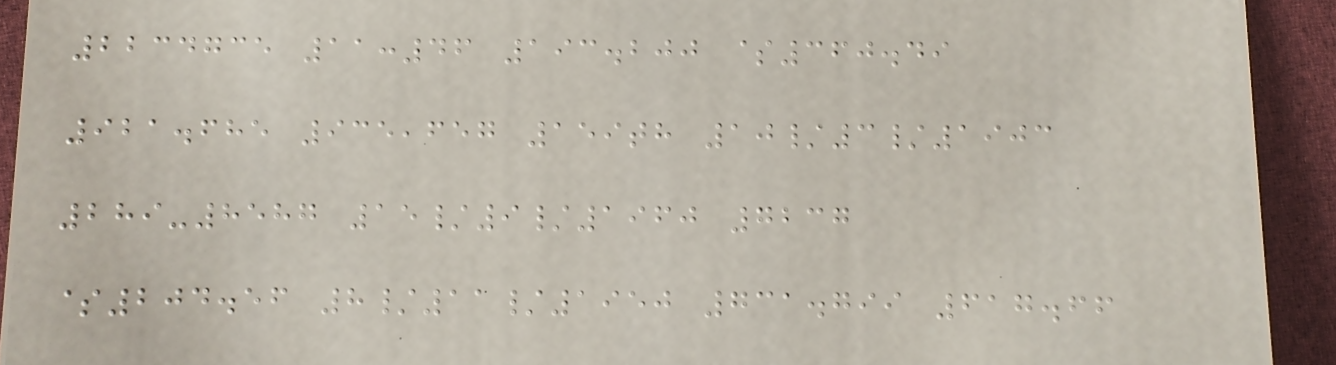2234735 11:46 193.200 $360.49
921.685 935,657 159th 10/3/1903
289-8587 15/9/1960 7237
$204.56 8/11/1950 731.799 617.66
